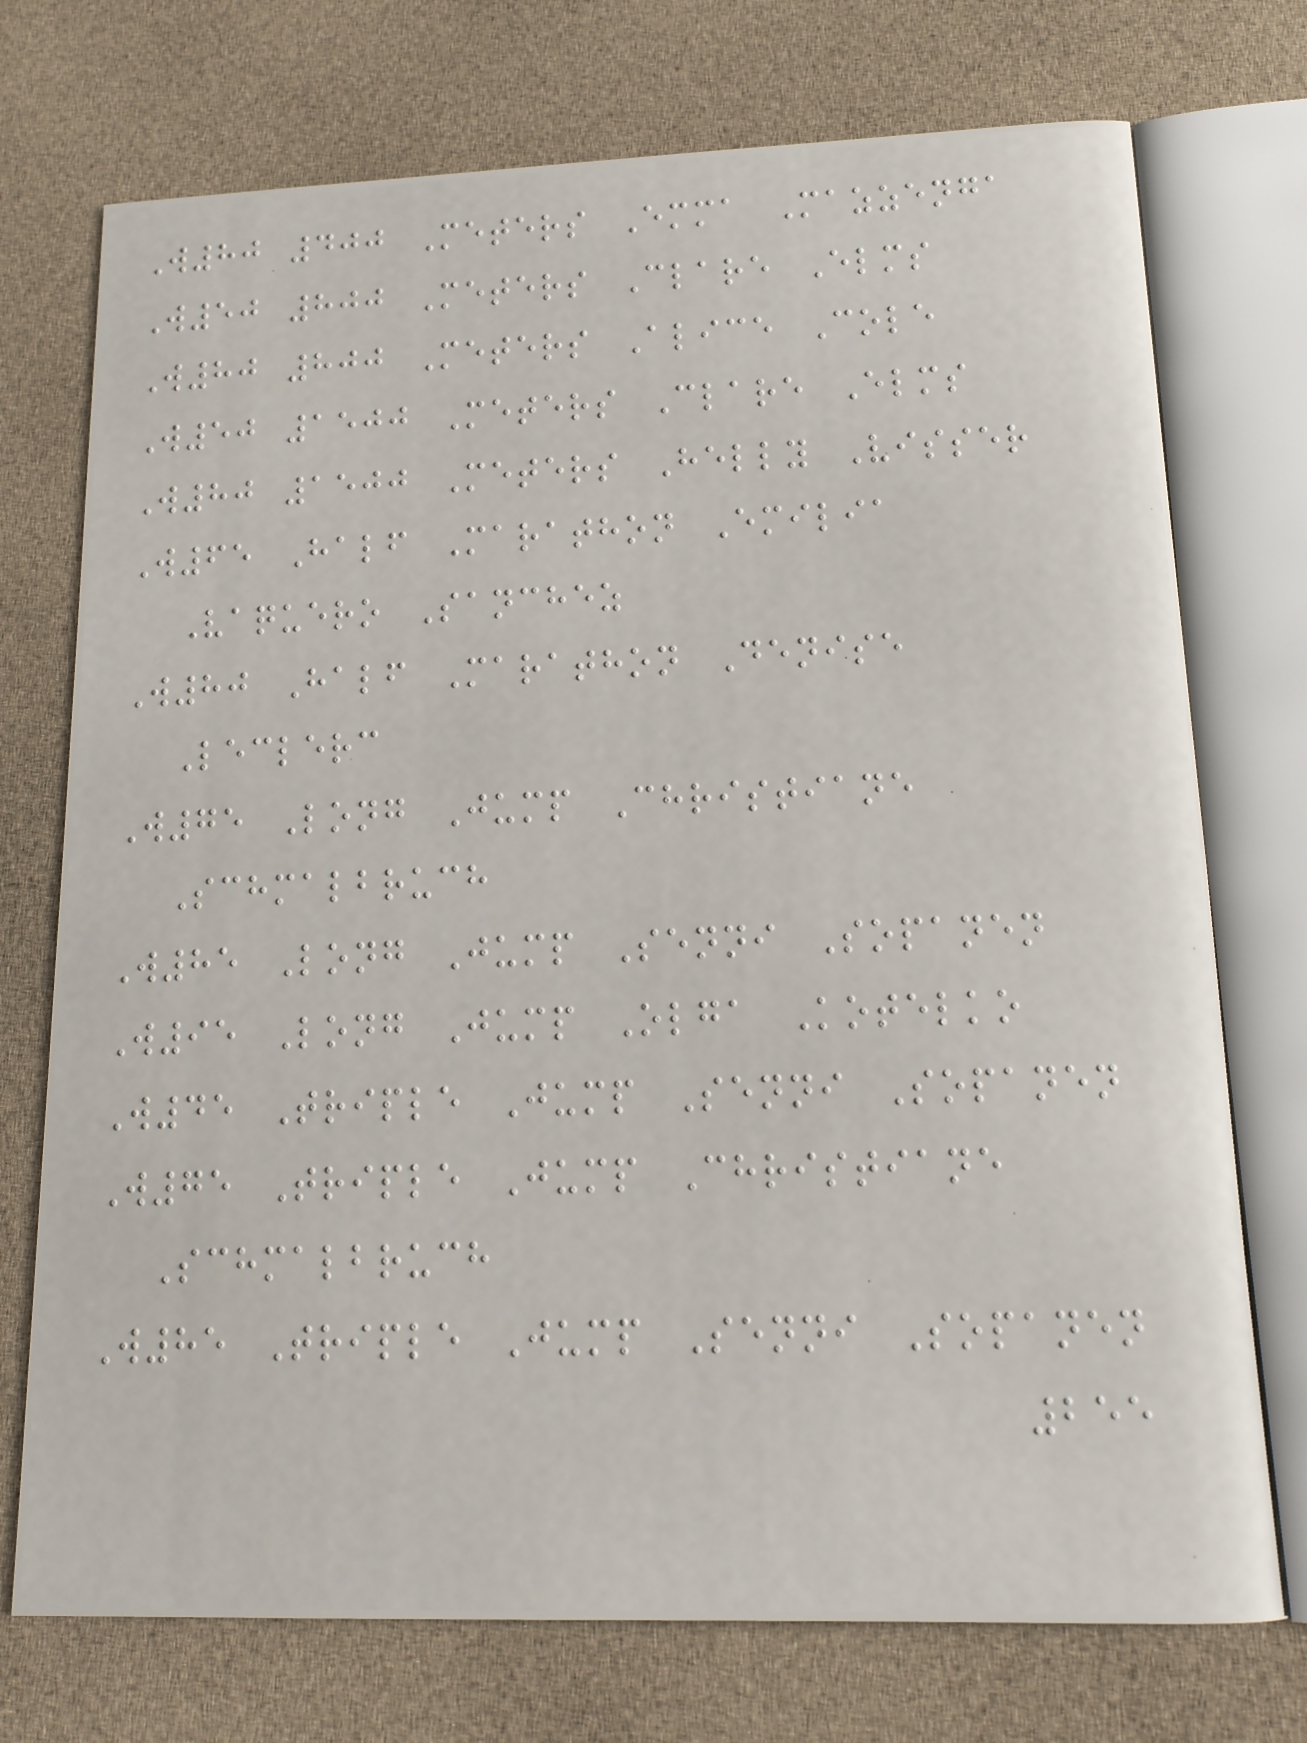W80 400 Meters Emma Mazzenga
W50 800 Meters Clare Elms
W80 800 Meters Alice Cole
W50 1500 Meters Clare Elms
W80 1500 Meters Helly Visser
W65 Half Marathon Emilia
Vaquero Sanchez
W80 Half Marathon Denise
Leclerc
W75 Long Jump Christiane
Schmalbruch
W85 Long Jump Senni Sopanen
W95 Long Jump Olga Kotelko
W45 Triple Jump Senni Sopanen
W75 Triple Jump Christiane
Schmalbruch
W85 Triple Jump Senni Sopanen
255
